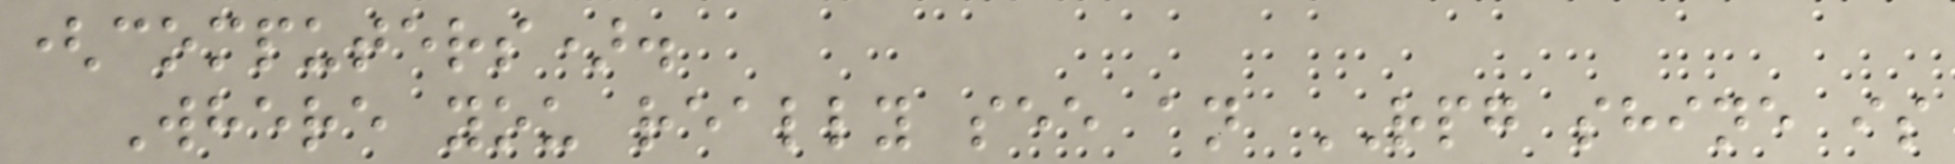(computers).
Where you really see an RPG shine is
